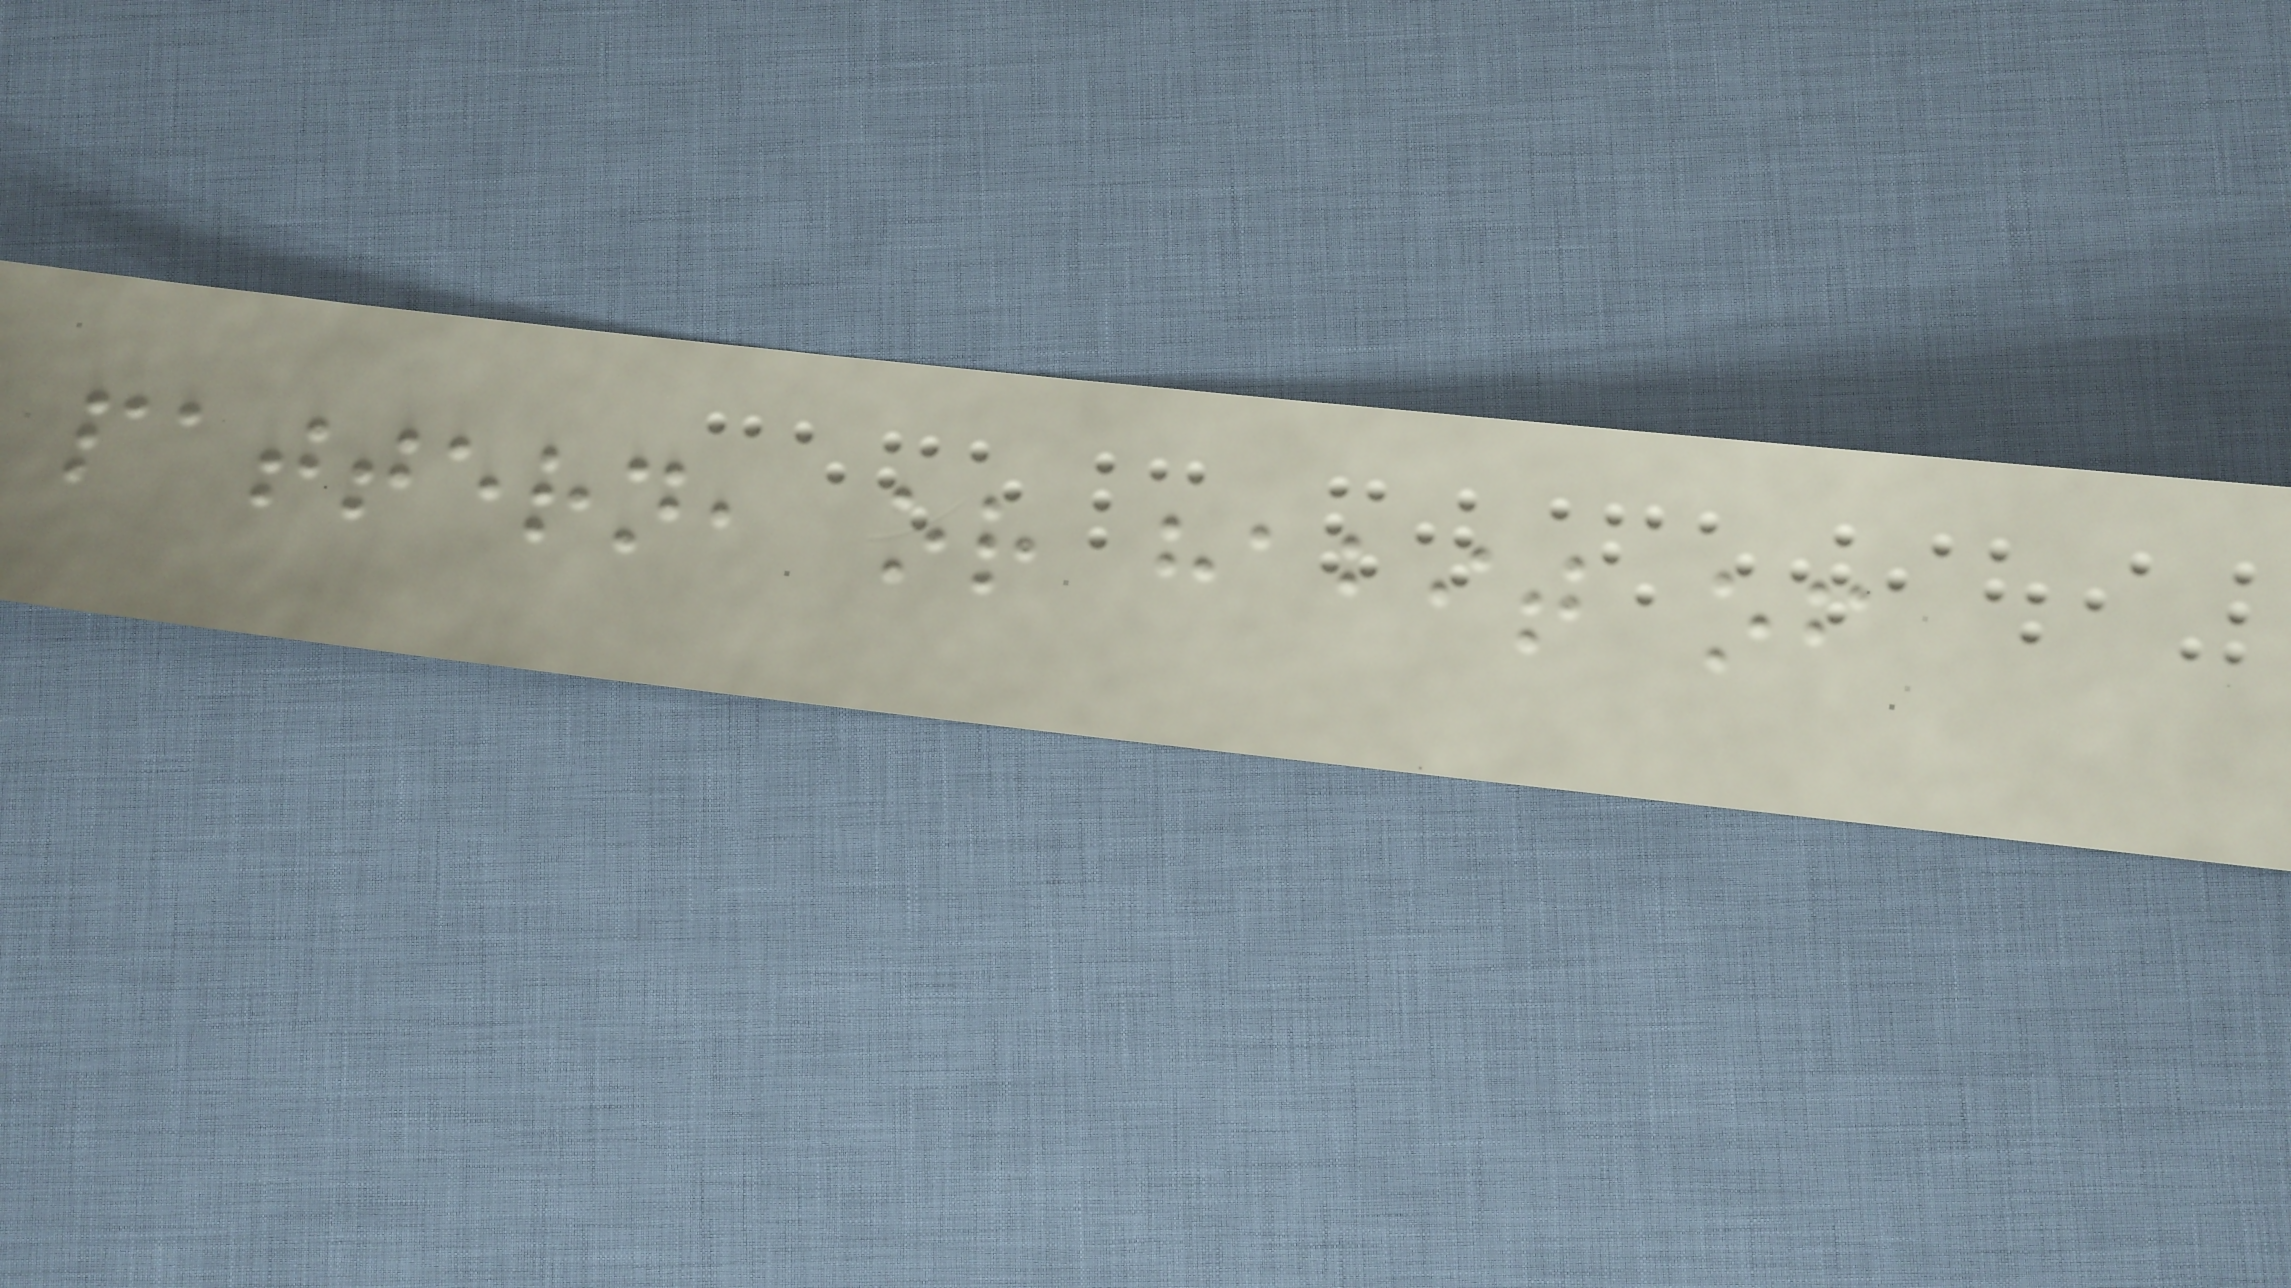pattern, or habit of
